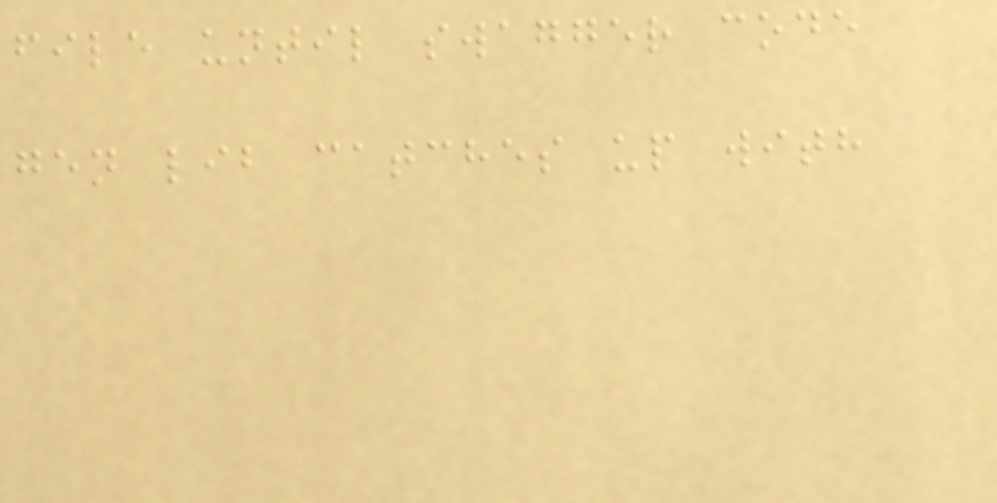file until swagger code
gen lib catches up with
